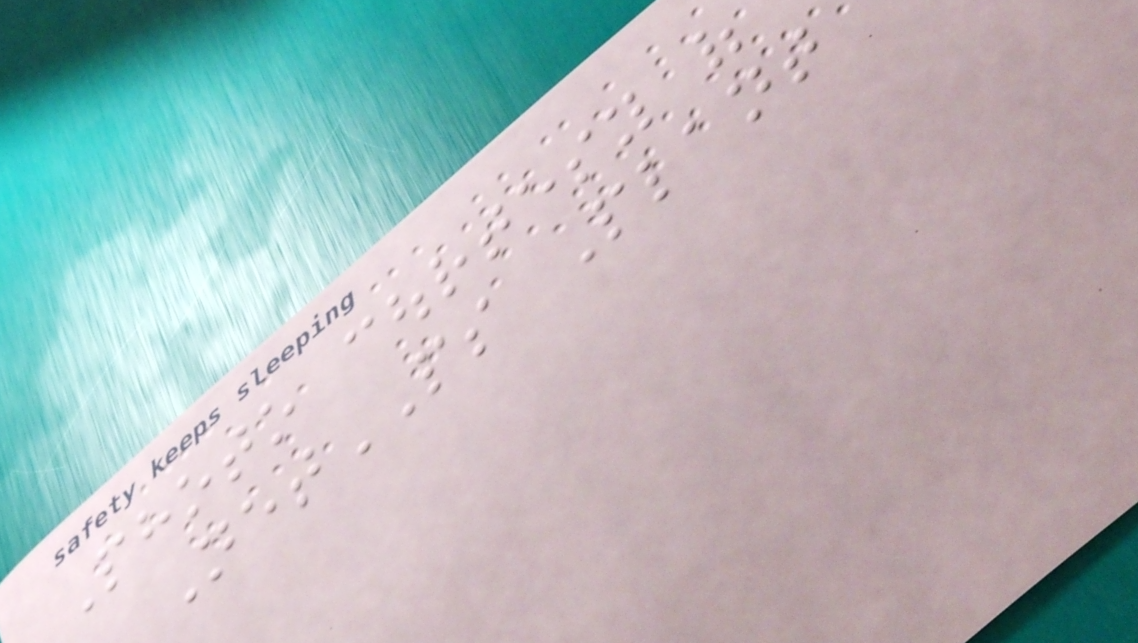Photo courtesy of
NetPS Plant
